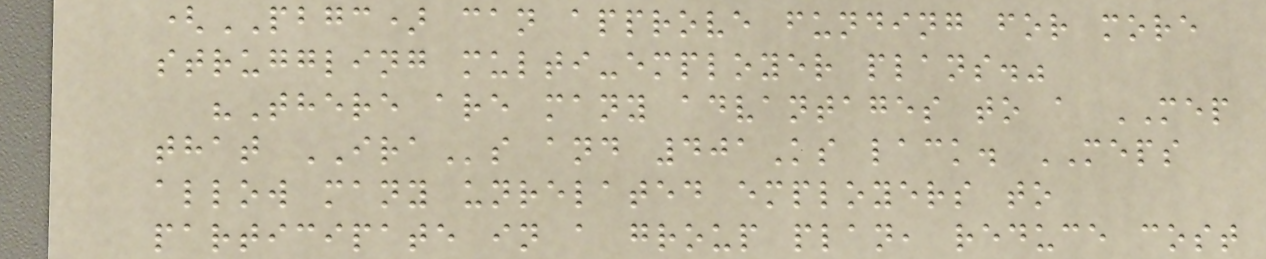(PBGC) can approve funding for more
struggling multi-employer plans."
"There are many advantages to a MEP
that IRAs and 401Ks lack. MEPS
allow many unrelated employers to
participate in a group plan, reduce cost
